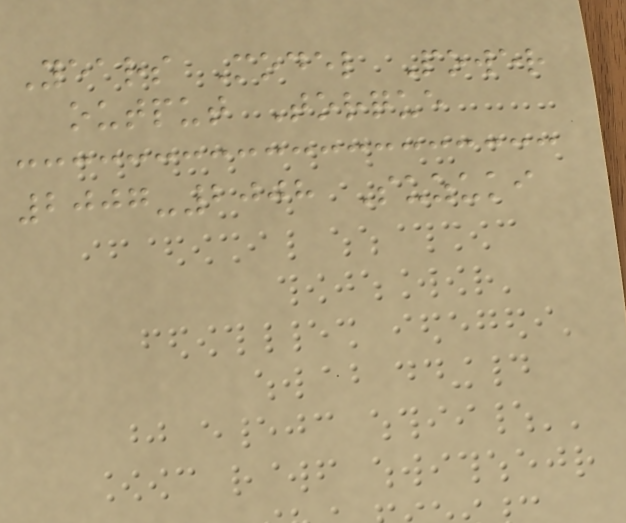Years Model Power
output Torque
2007-2008 Suzuki
